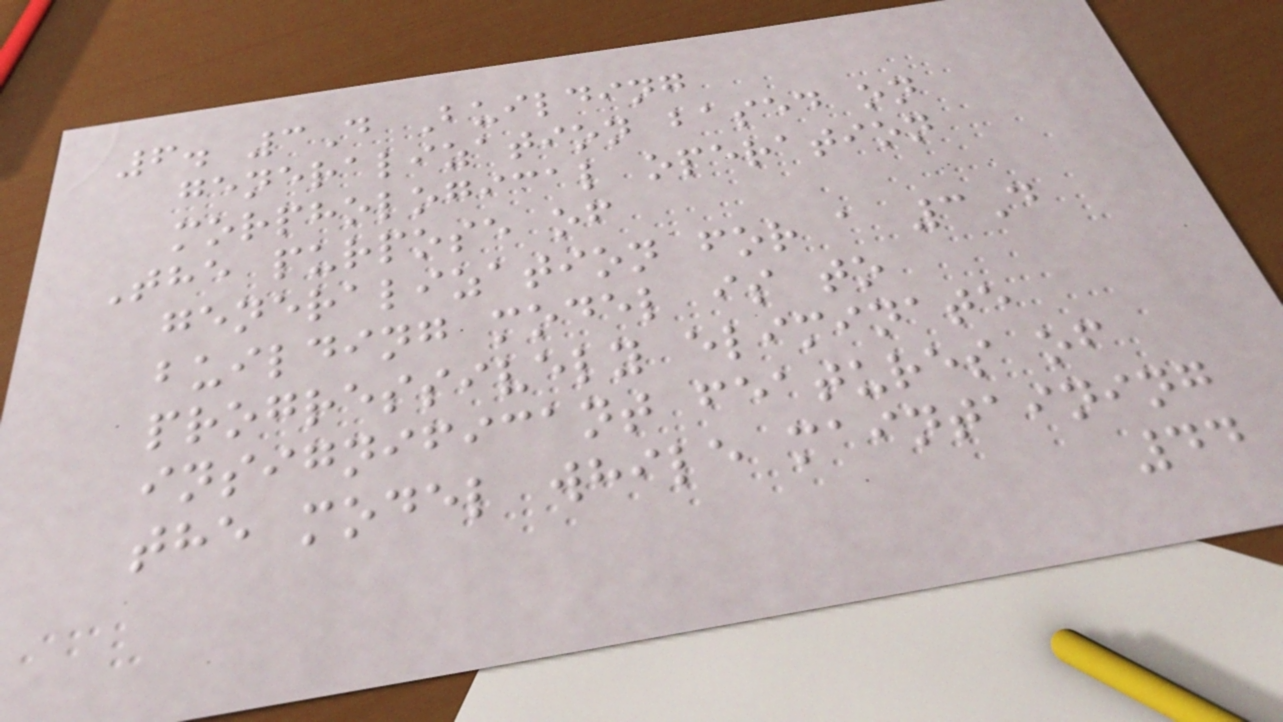6. 3D Building
generalization based on
morphological operation
The purpose of
generalization for a 3D
building model is to
progressively eliminate
insignificant features of
the model while maintaining
44
